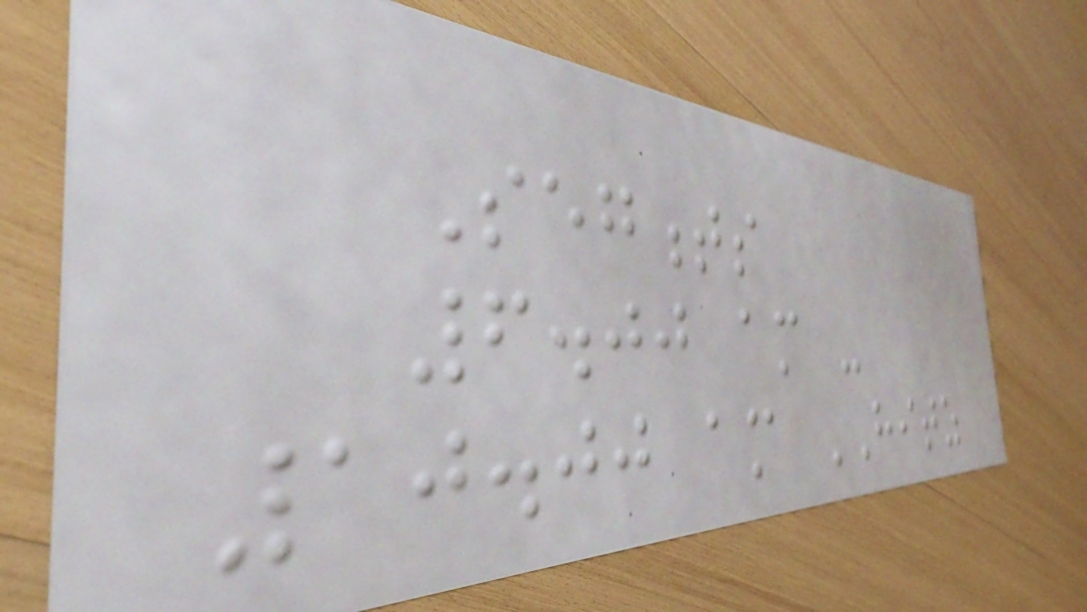Segments
6.00 am -
10.00 am HITZ
